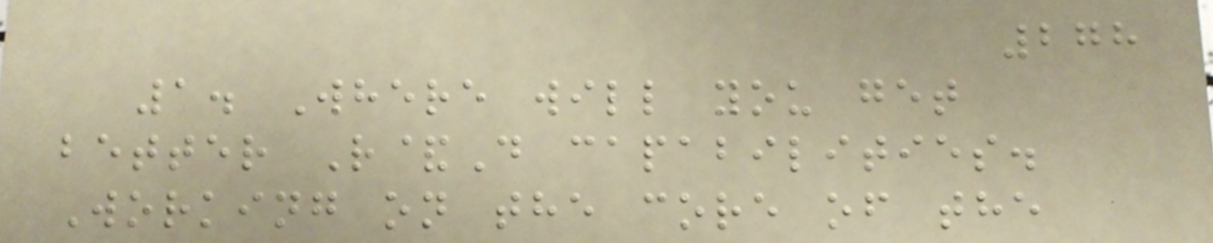278
1. Where will you get
better R&D capabilities.
Working on the core of the
